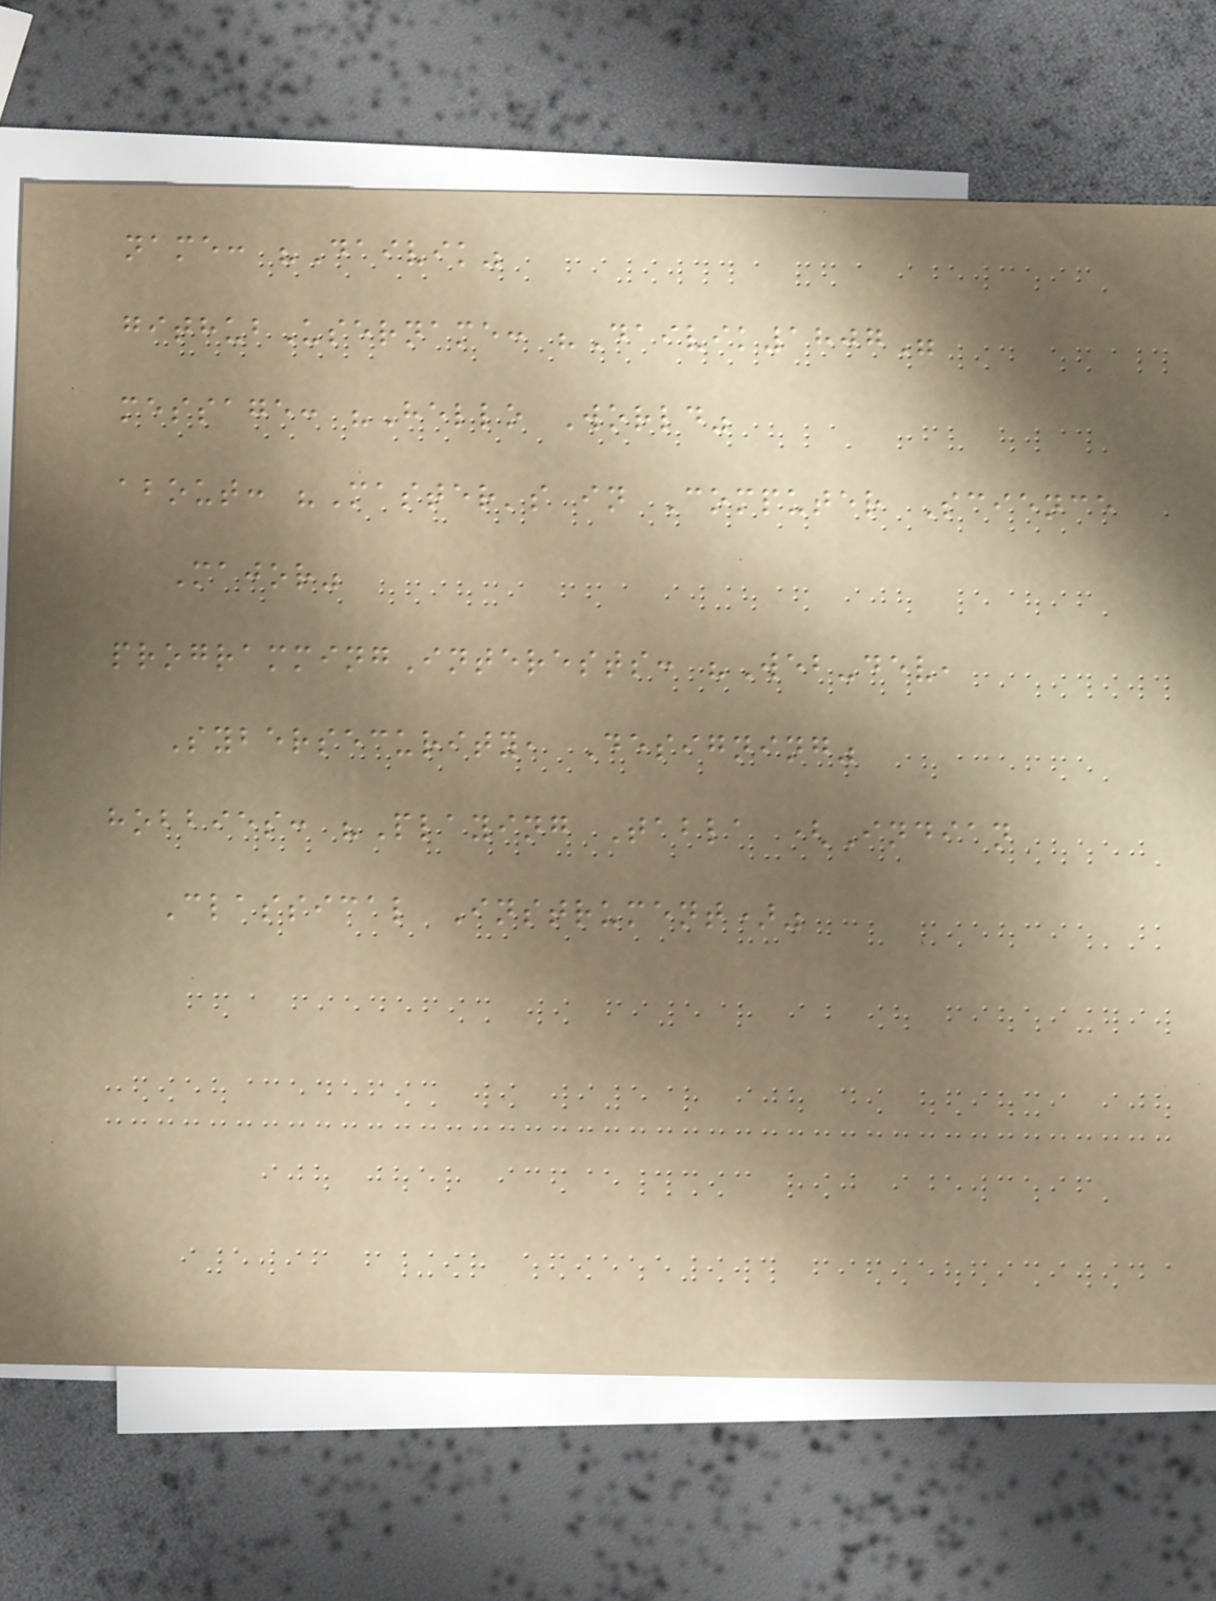name: "Daivik"
githubUsername: "Daivik1807"
message: "Hello World"
about: "Master's in Computer Science
Major"
programmingInterests: "Web-dev,
Sybersecurity, Designing"
hobbies: "Playing Tabla (Indian
Classical Instrument)"
